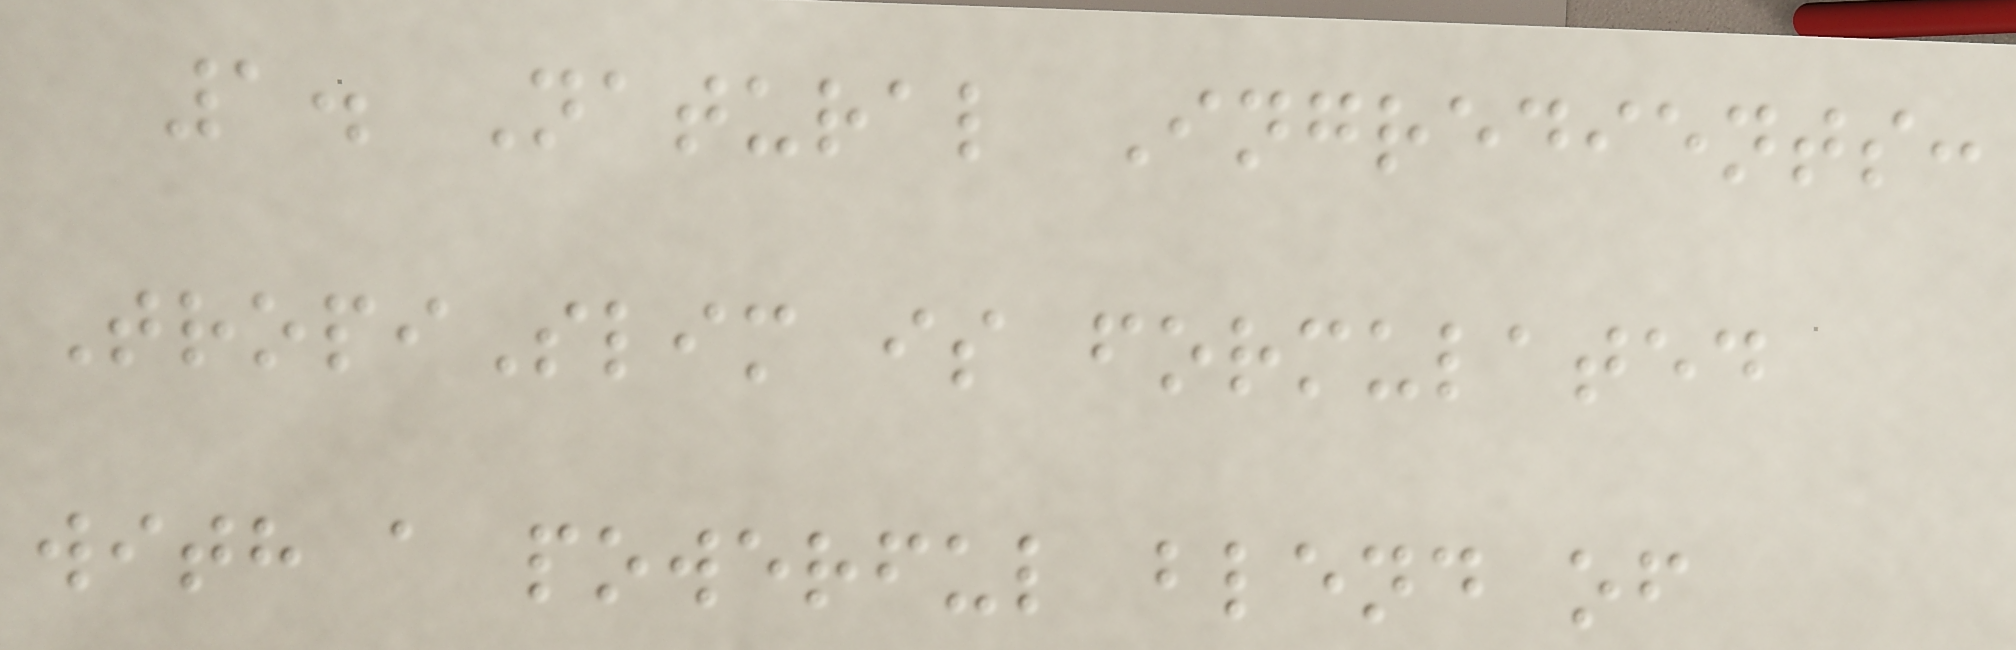1. Natural Ingredients:
TropiSlim is formulated
with a powerful blend of
